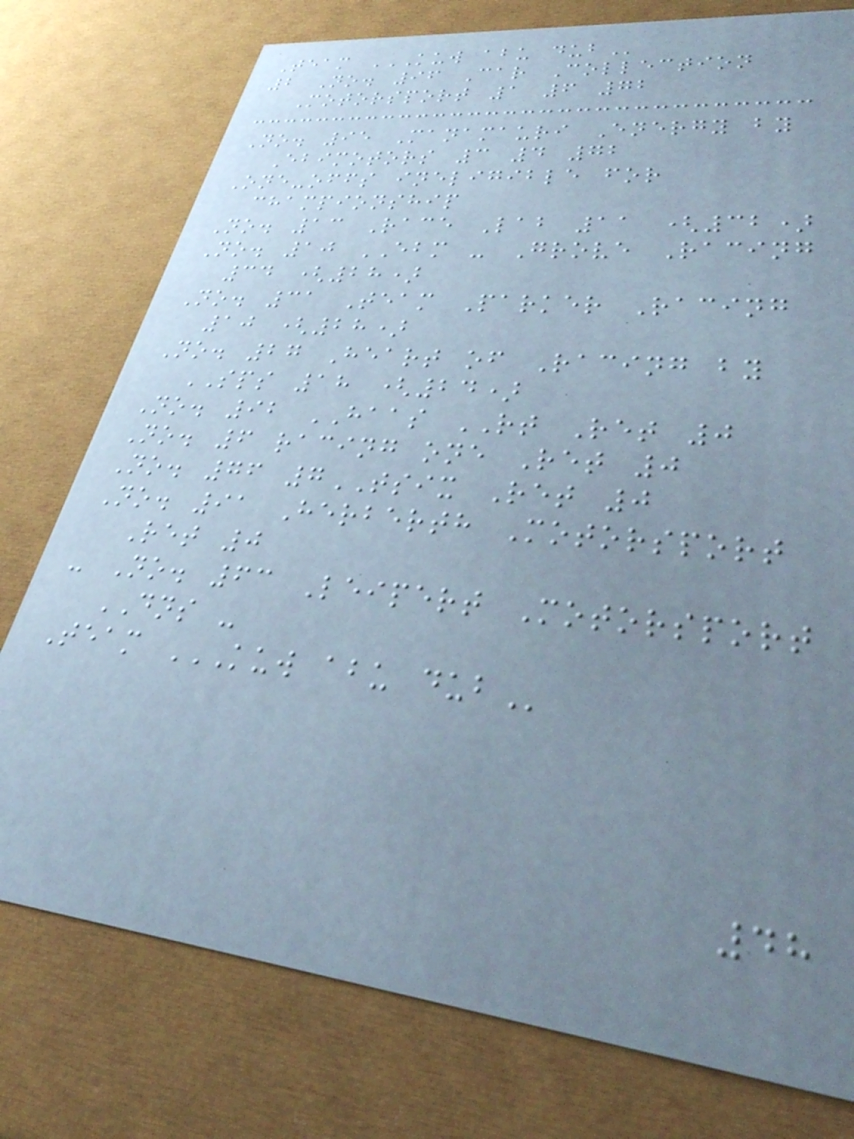Team KUW ABU DUB
2 No. 96 Car Collection
Motorsport 1 6 72
No. 95 Manamauri Energy by
Ebimotors 3 4 72
One-offs ineligible for
championship
No. 13 Race Lab 11 (32)
No. 10 EBM - Grove Racing
34 (28)
No. 31 Team Parker Racing
10 (28)
No. 27 Heart of Racing by
SPS 18 (24)
No. 92 HAAS RT Ret 0
No. 6 racing one Ret 0
No. 76 7TSIX Ret 0
No. 91 Herberth Motorsport
Ret 0
- No. 63 Leipert Motorsport
DNS -
Team KUW ABU DUB
48
